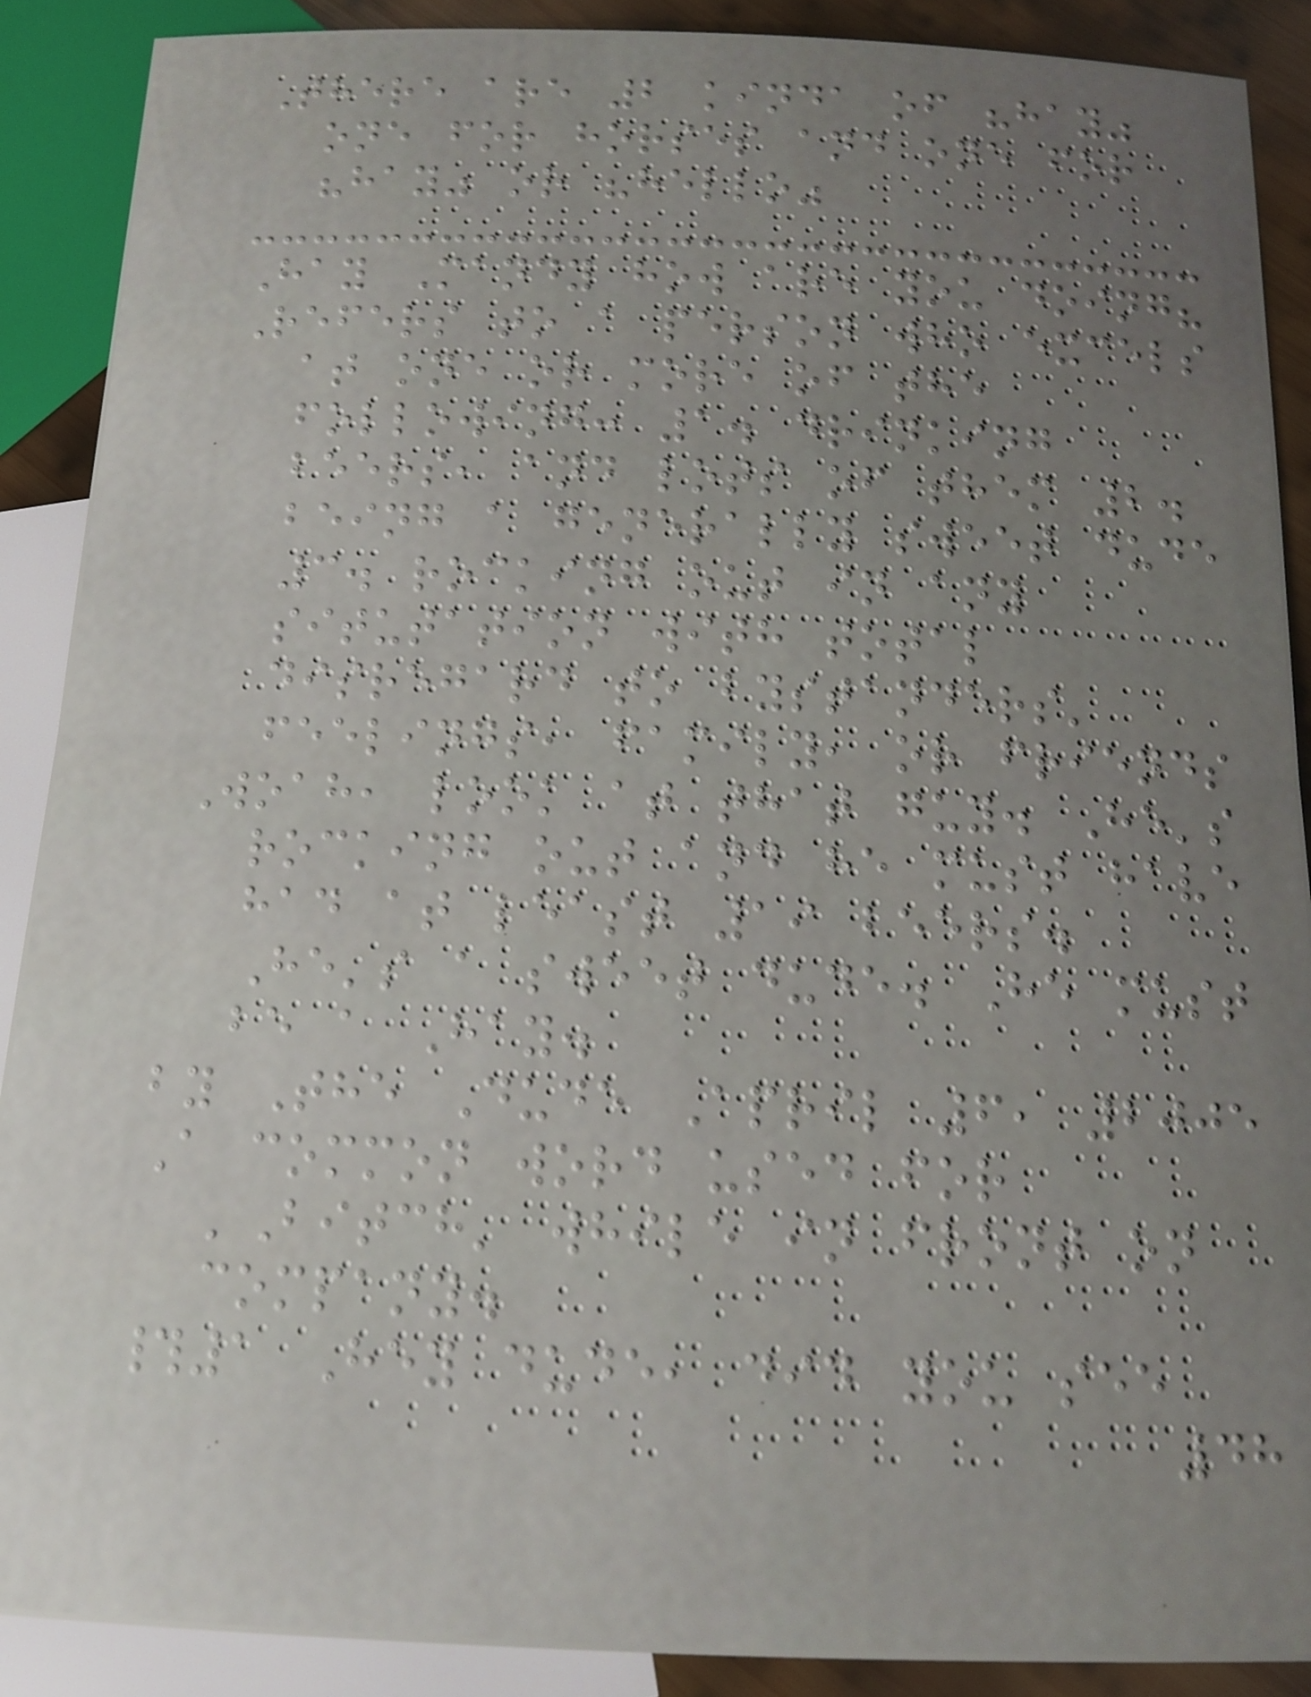There are 2 kinda of "hay"
one for horses and one for
"hay" or "hello"
Hay Mandy how are you doing?
Refers to a person who excels
at one or more of the
following: 1. drinking
beers, and lots of them 2.
being a generally sweet dude
3. rocking out in any
situtation with total
disregard to bystanders'
feelings, family, or friends
Woah, look at that guy. He's
rocking out and he must have
had at least 19 beers.
He's a sweet dude. He must
be a Hay.
by The Dude April 6, 2005
A common word used for
'Bitch' while in front on
company.
#1 Hey dude, did you see
48
